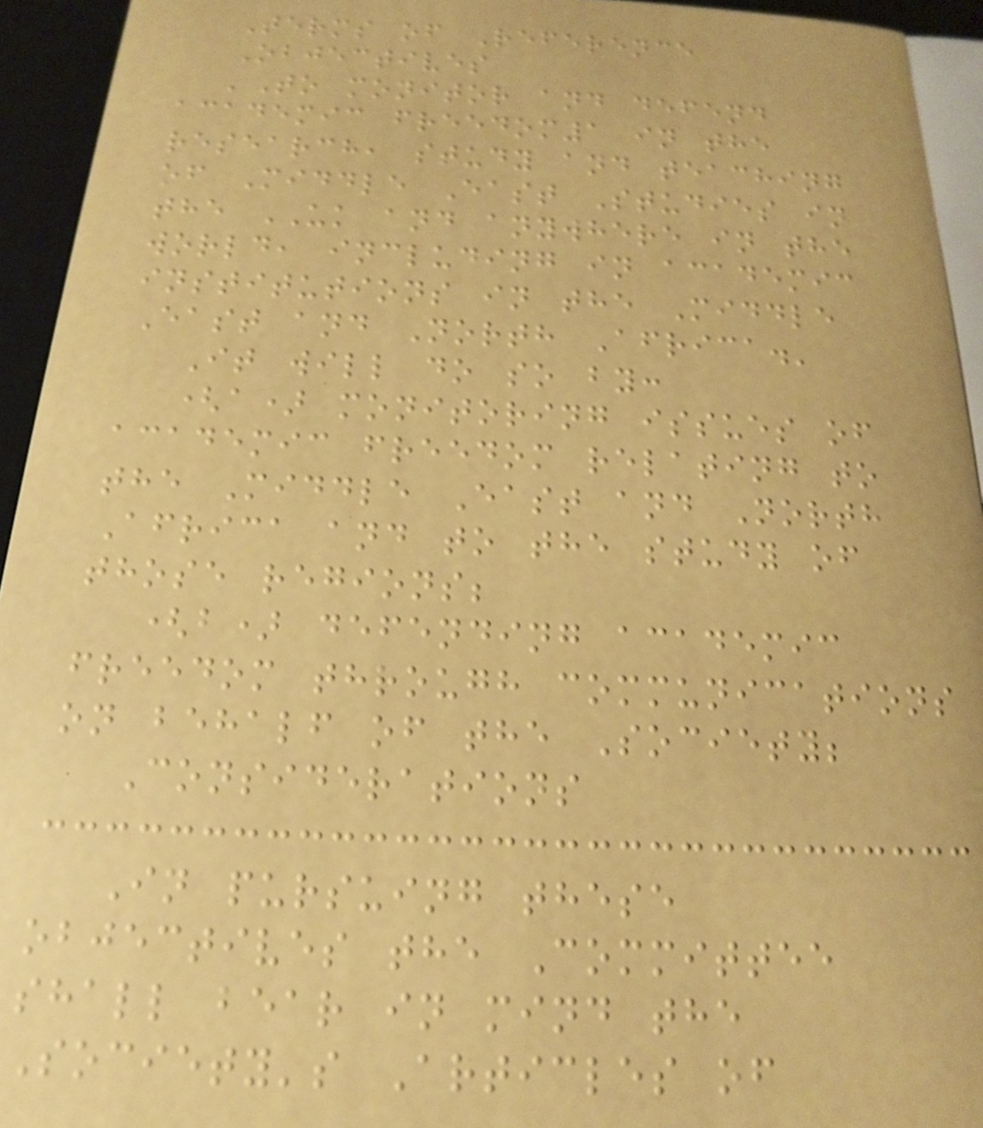Terms of Reference
Objectives
'To monitor and defend
academic freedom1 in the
research, study and teaching
of Middle East Studies in
the UK and anywhere in the
world, including in academic
institutions in the Middle
East and North Africa.'
It will do so by:
(a) monitoring issues of
academic freedom relating to
the Middle East and North
Africa and to the study of
those regions;
(b) defending academic
freedom through communications
on behalf of the Society;
Considerations
In pursuing these
objectives the Committee
shall bear in mind the
Society's Articles of
